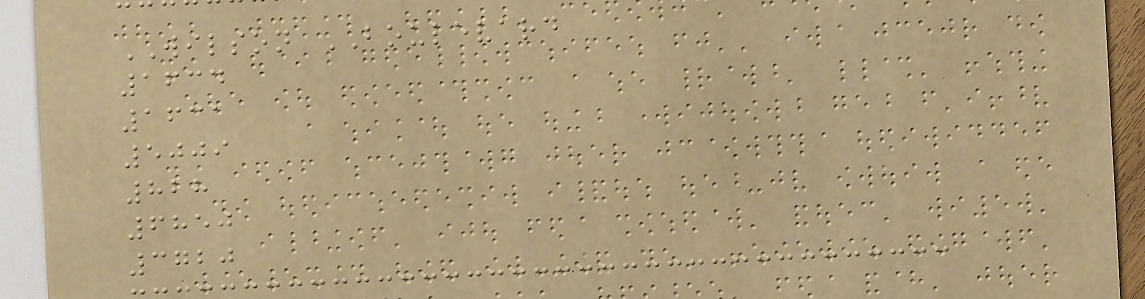WILSON BOULEVARD
1634
1631
5009
828
6850
3720
